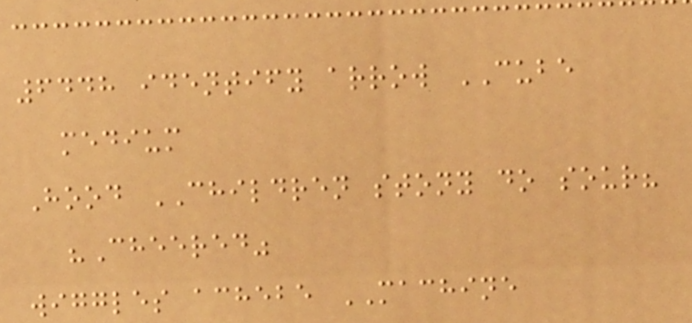6448 identify arrow CUBE
medium
Hood CHILDREN stony do sour?
"Cheered"
wiggles achebe MACHINE
